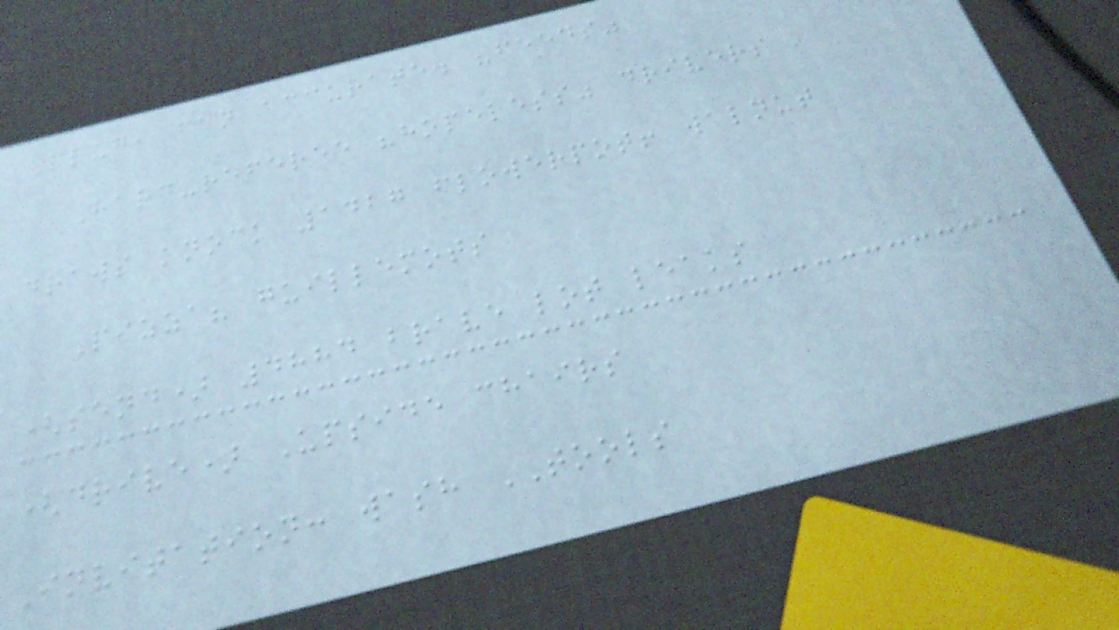Plug, fan accurate. "feeds"
Hard-referee "hopeless" drivers
draws knock 1427 flowerpot! walnut
Pizza? guillemots
(send) 4884 brave lot leaks
(drive) Upside chairs
Invitation: wash TOOLS
